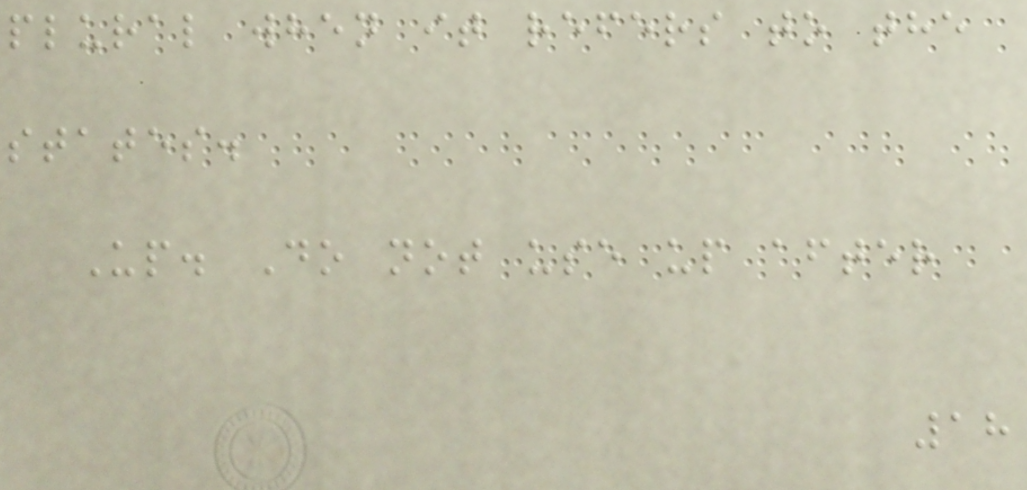plural when it refers to the
states.
Up. Do not use up after
18
